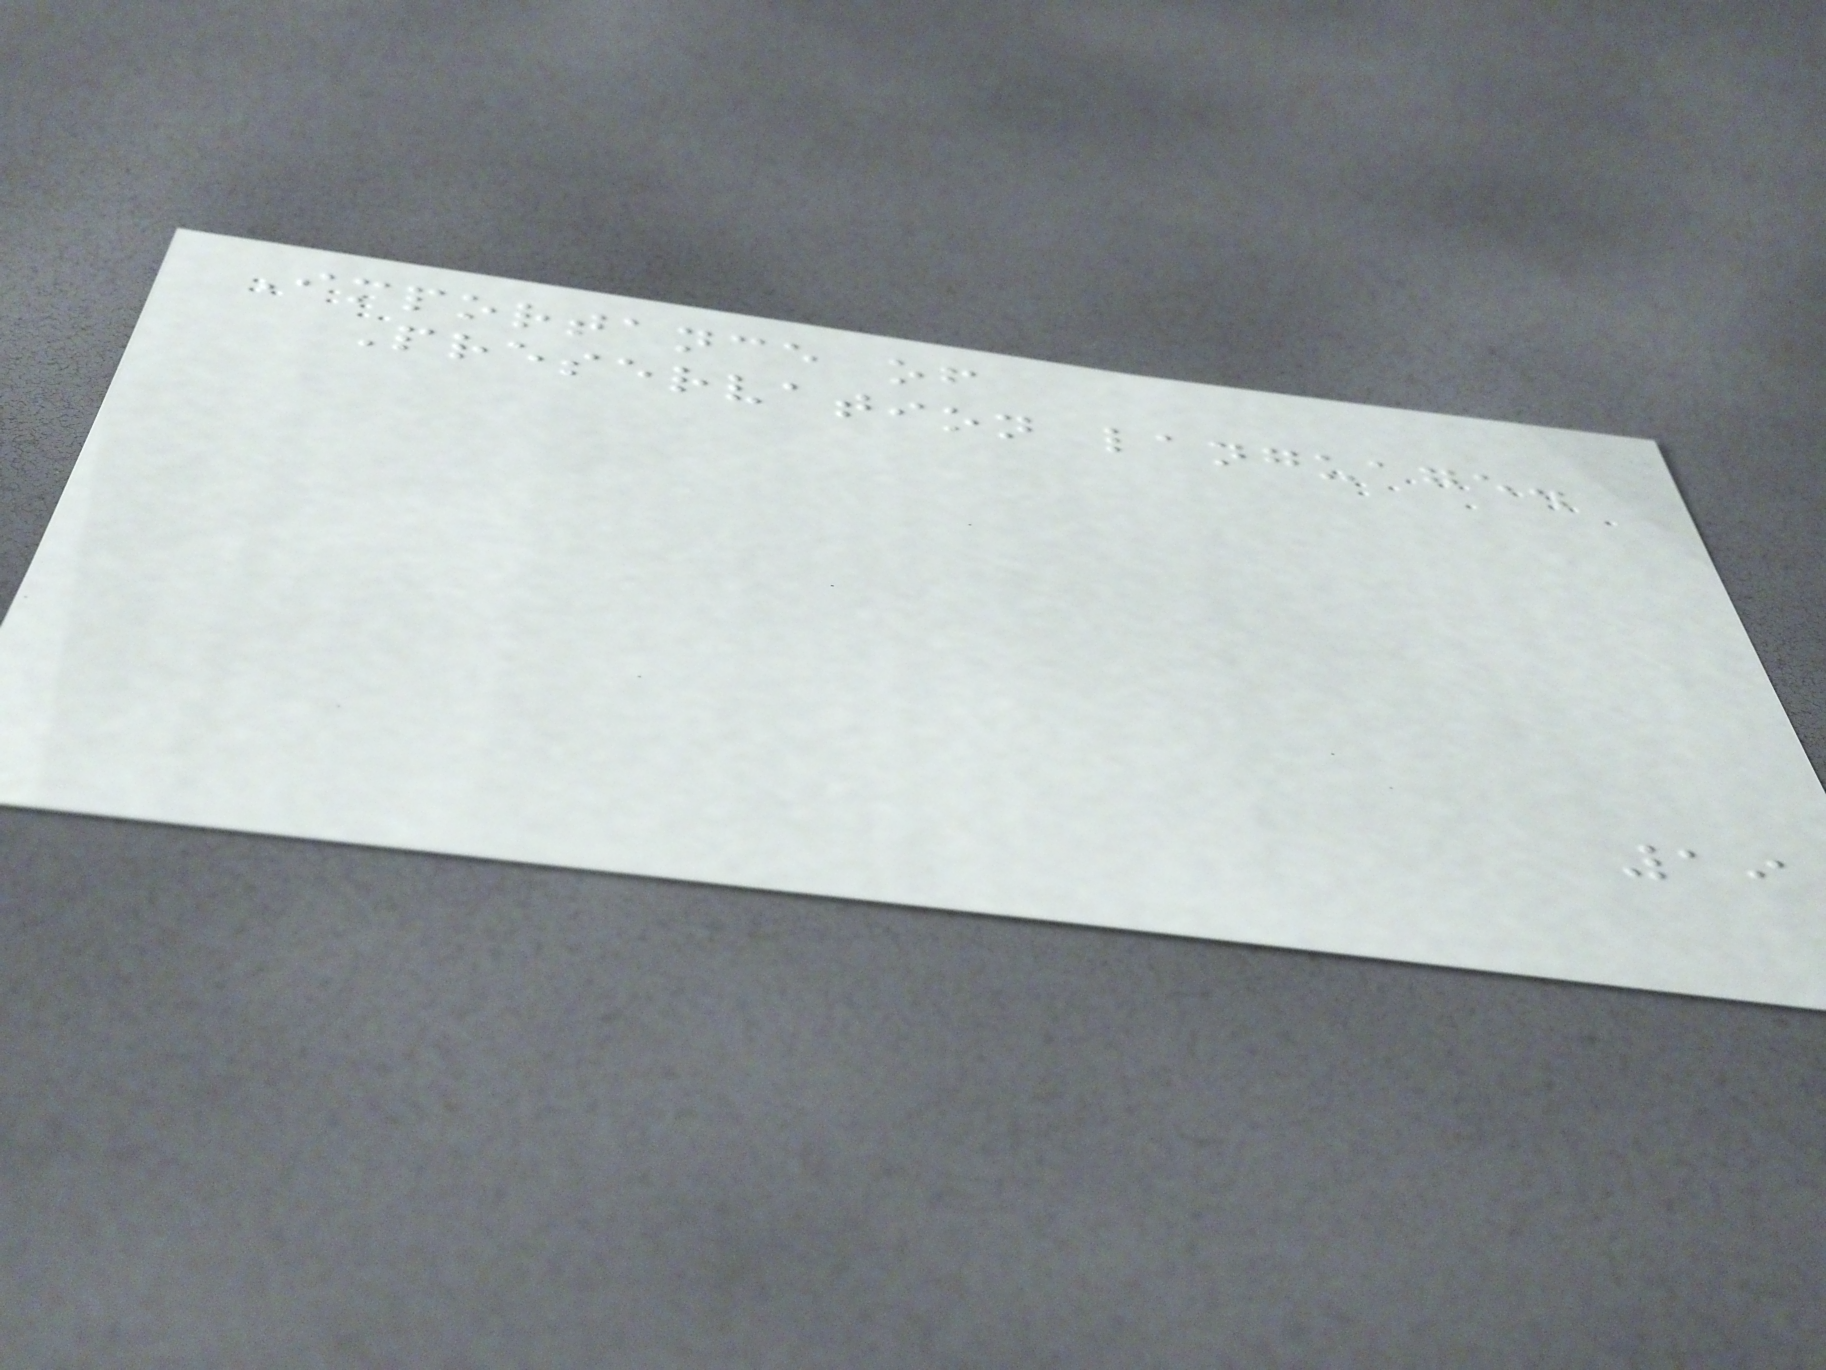Importance of
Preservation language.
19
